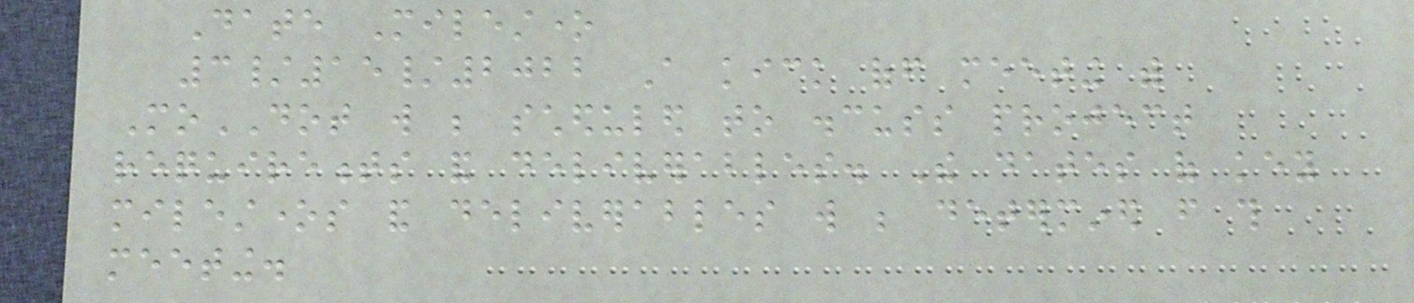Date Milestone
3/15/2022 A kick off meeting with
MoDOT will be scheduled to discuss project
requirements and deliverables. The dates of key
milestones and deliverables will be determined from this
meeting.
